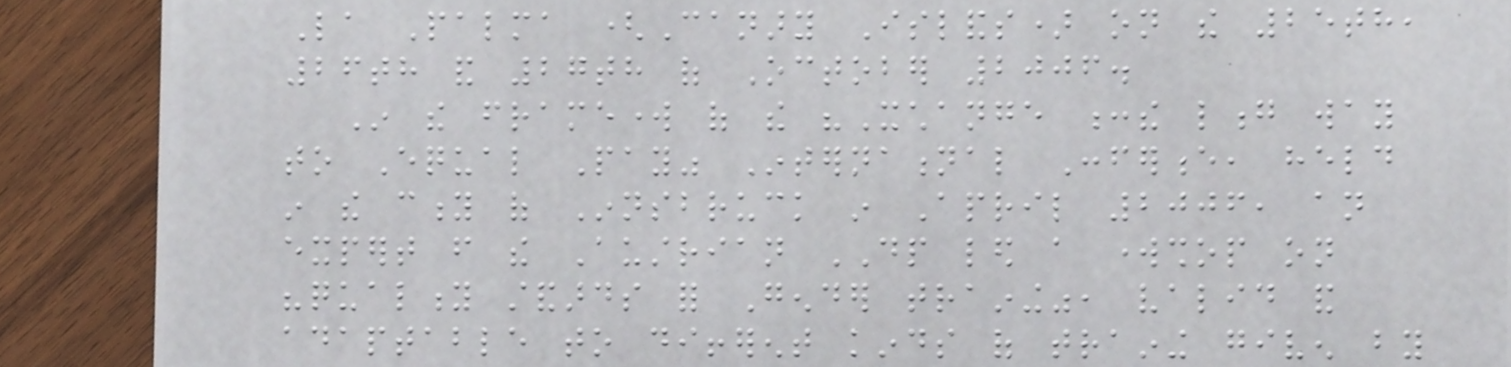La Palma (Canary Islands) on the 25th,
26th and 27th of October 2006.
In the framework of the "Xchange :the long way
to Equal Pay" International Conference, held
in the city of Innsbruck in April 2006, an
expert from the Austrian DP led a workshop on
"quality standards for Gender training", valid and
adaptable to different kinds of training given by
